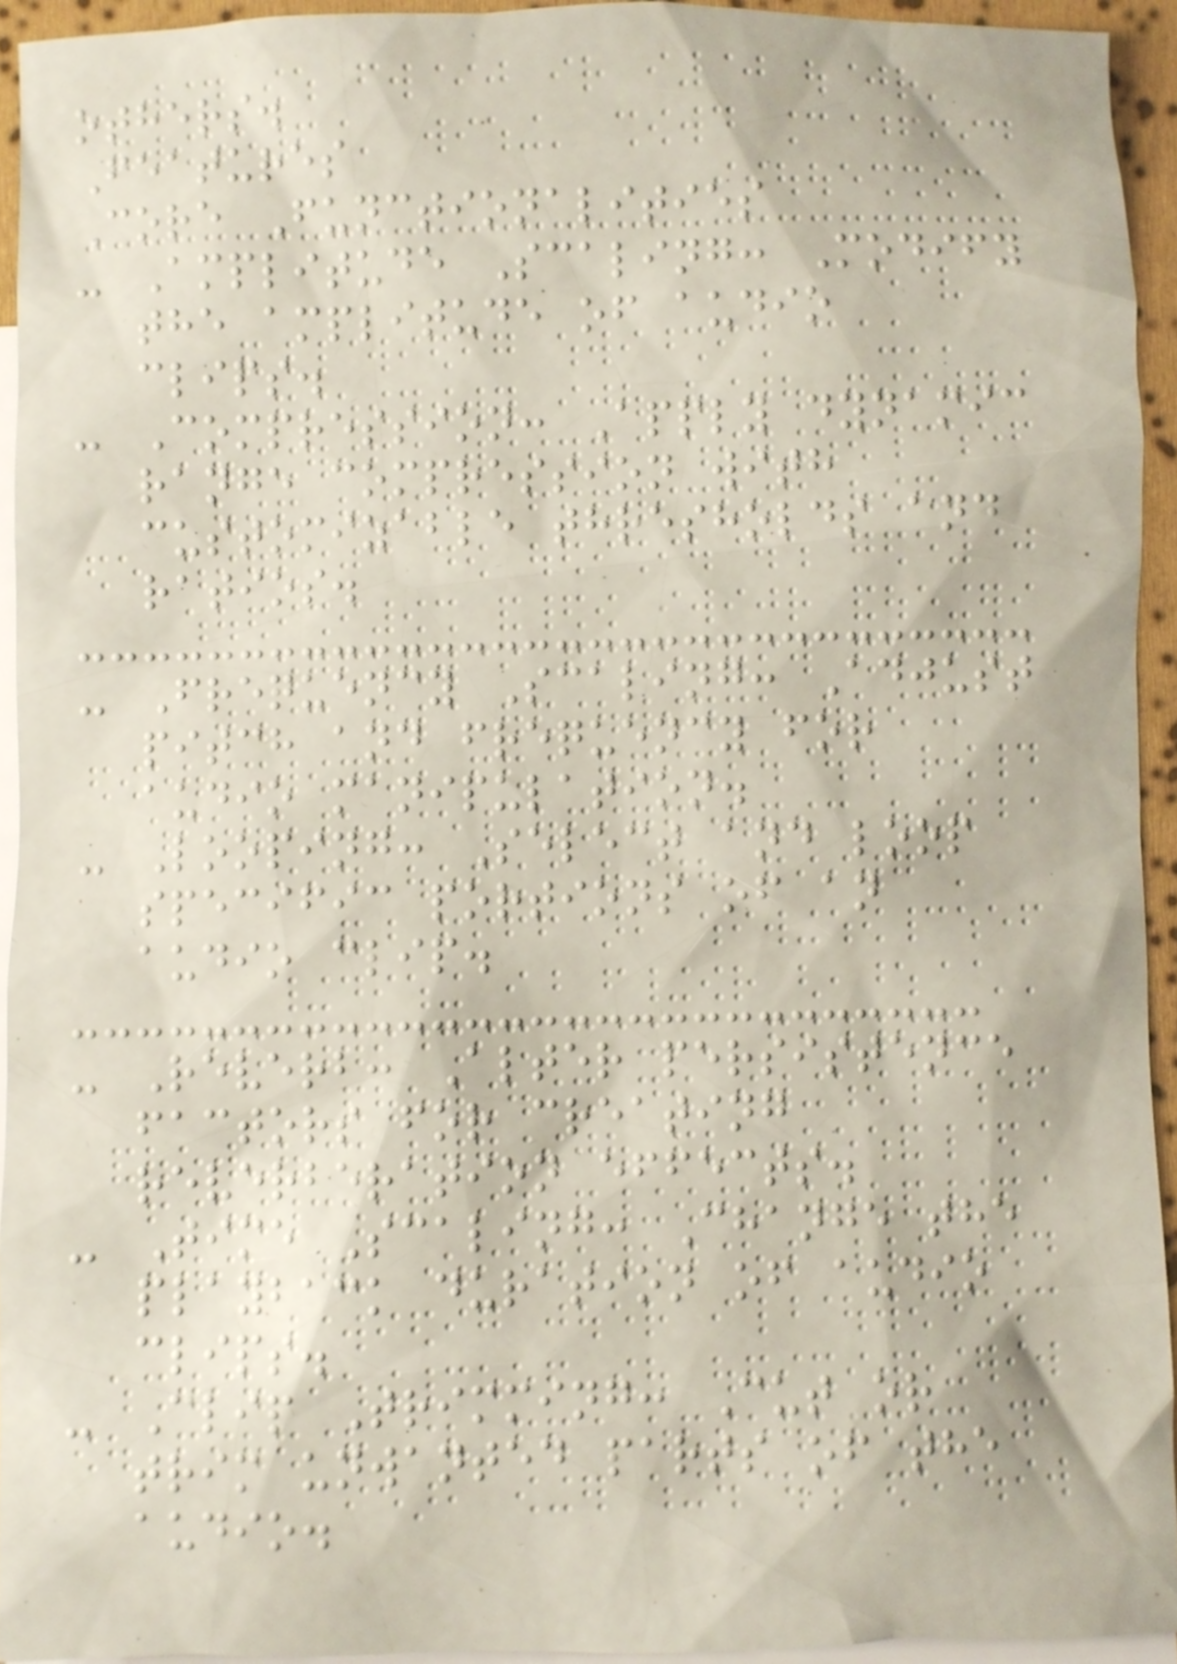others.
Features
Core Functionalities
- Amplitude Scaling: Modify
the amplitude of audio
clips.
- Compression: Apply dynamic
range compression with
customizable thresholds and
ratios.
- Frequency Scaling: Adjust
pitch and frequency for
audio manipulation.
- Looping: Select and loop
specific portions of an
audio clip.
- Reverb: Alter persistence
factors for creating
reverberation effects.
- Time Scaling: Change the
playback duration of audio
clips.
- Clip Trimming: Cut or
trim unwanted parts of the
audio.
